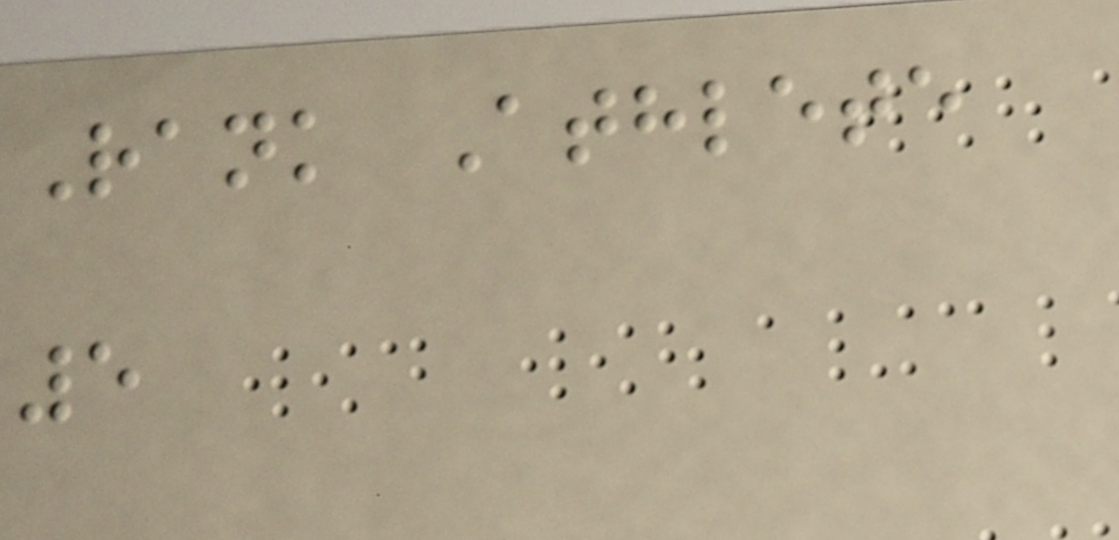Rank Athlete
5
